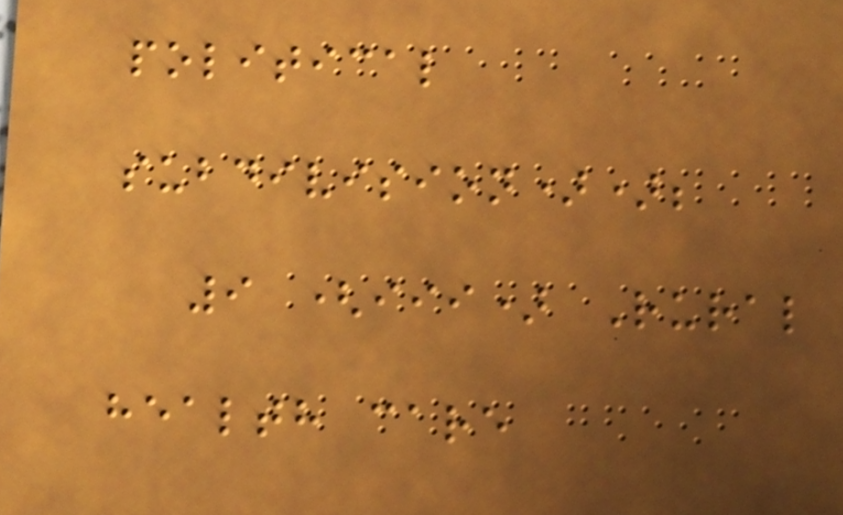political
subdivision));
9 (iii) Rural
health care
